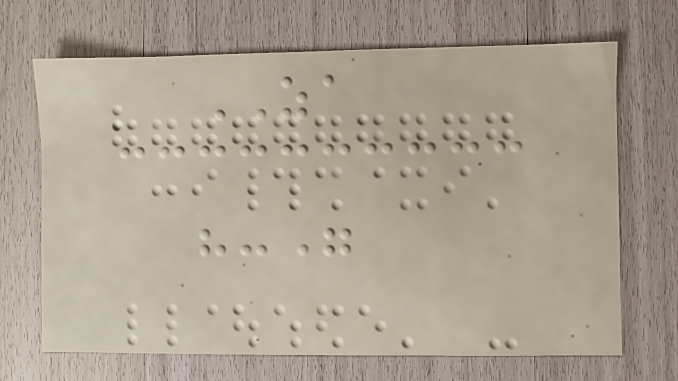ZA
"-"
